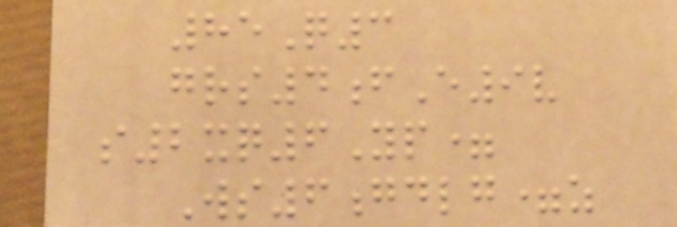85Q3
grs4fE9v
s2xq6Yp=
Ws6gdlg=z
